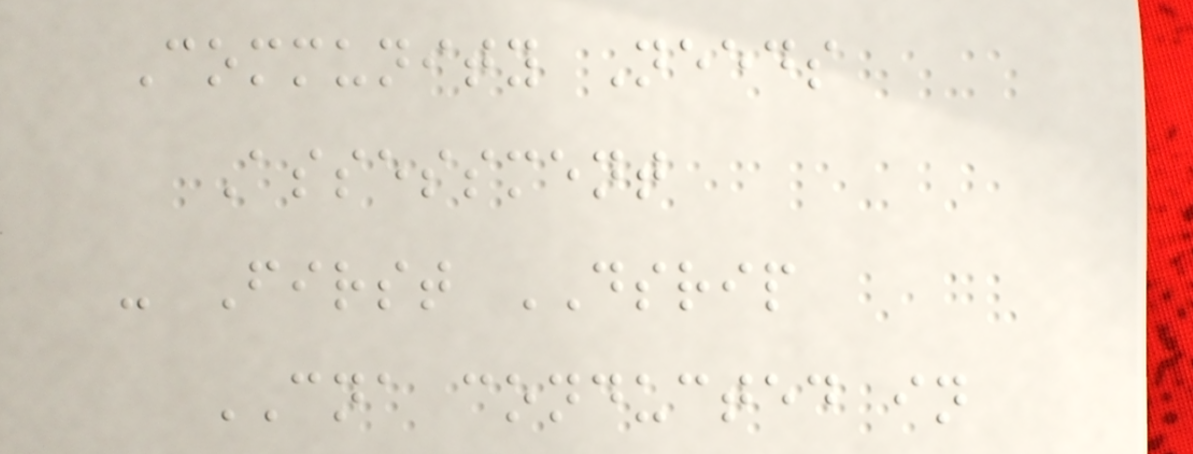Community Needs
Assessment
- First DSRIP
CNA conducted in
